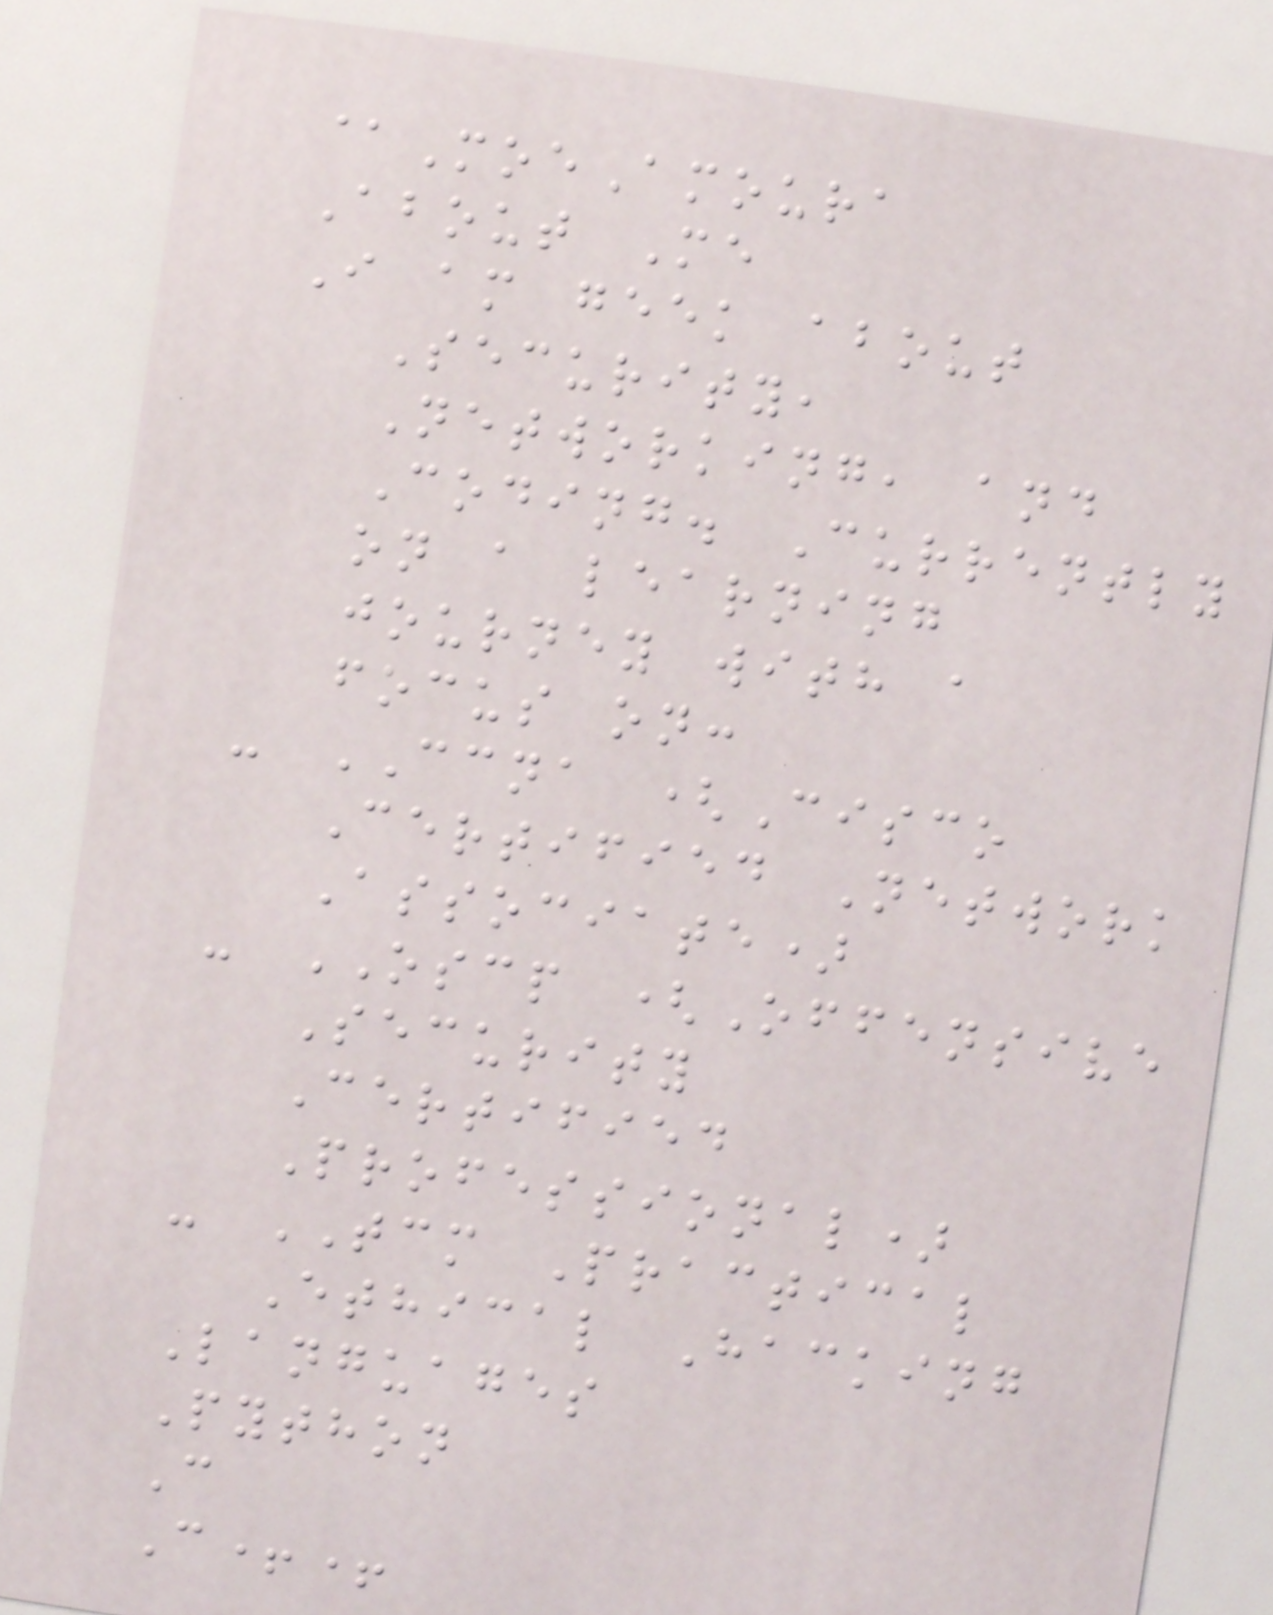@MoeAmoura
About Me
I am geek about
Security,
Networking, and
Coding. Currently
on a learning
journey with a
focus on:
- CCNA (Cisco
Certified Network
Associate)
- OSCP (Offensive
Security
Certified
Professional)
- TCM Practical
Ethical Hacking
Languages
Python
C
C++
